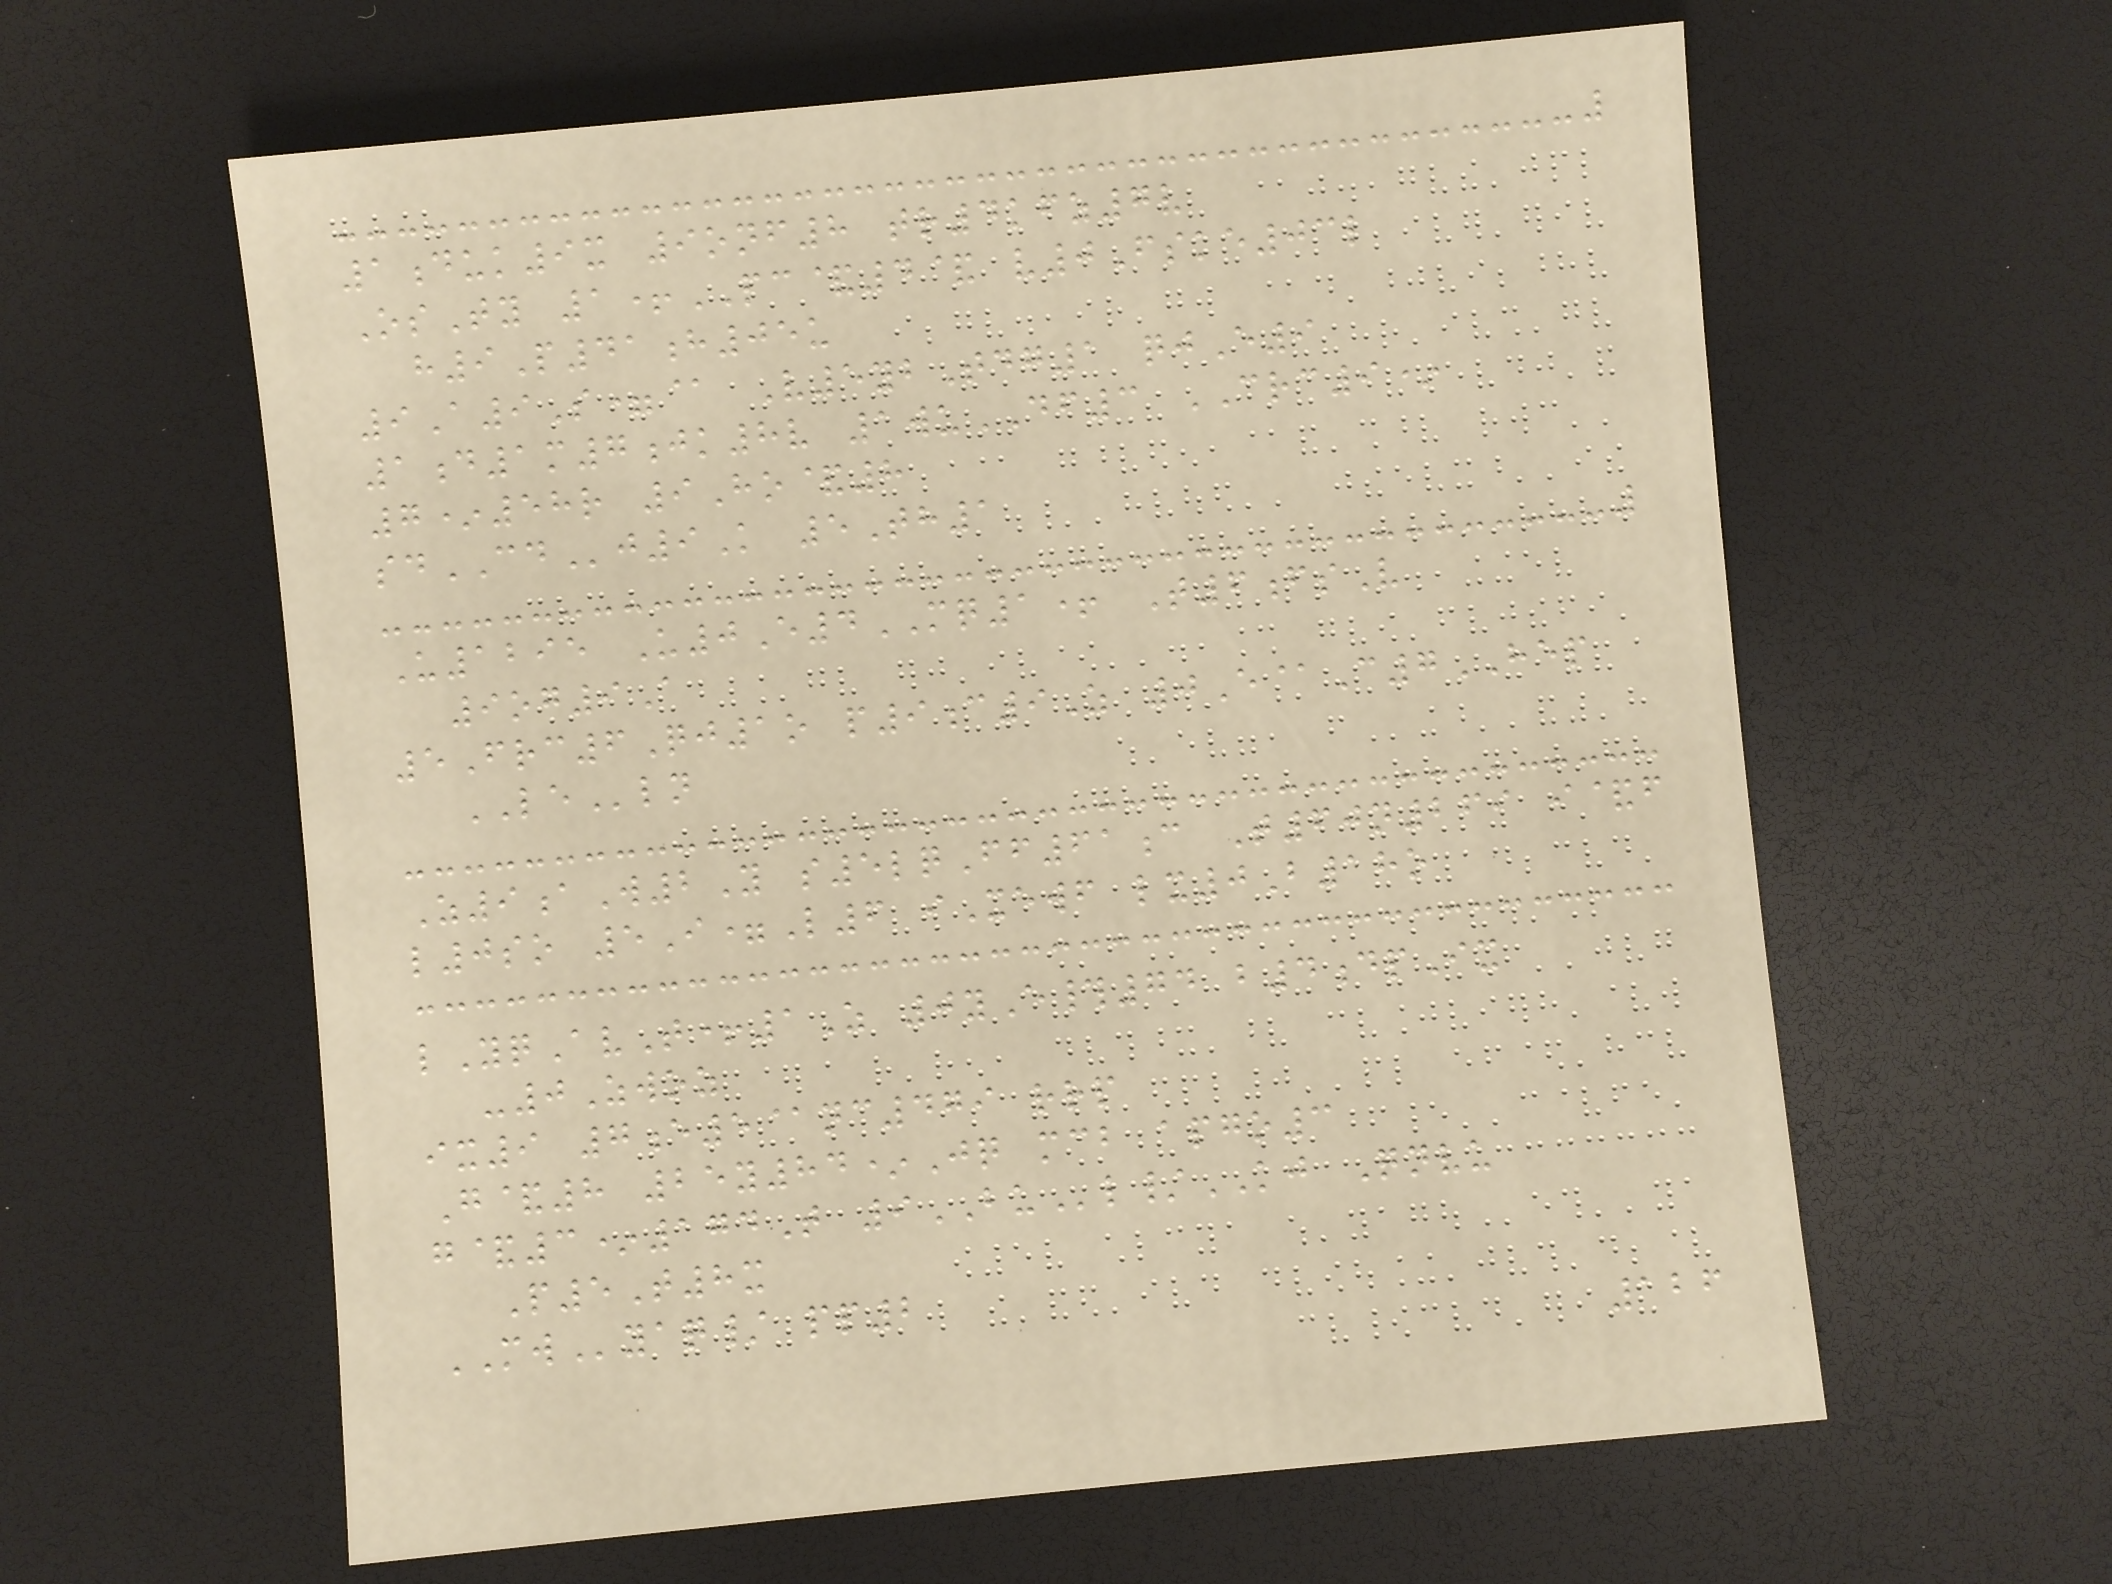1duk9x 9onf8 tr4kfz7v
OsTy 1+PC&4& v0Fske03l
h9P41h05u
9A9S=@ V5ybTdg1 qjE9
1d1m7jk8v 1wuDF3 CRC9*
7*58r 9Ho&8
sdCDj9K 5Th1
U1295 U0E4MQ1+ T6fsV
9og9A
5Frc6Qj1o p9c9Z 0E@C7HEP
LEln
Z9aW2Y s5lqFf61c T60n269 i&f
l0so 5I=L6 iXewf lx0B18o
lYqAvT+1Z 0yE#74 b4dpIx
-0Zwoz
ix9 7e5@nc479 rrp
G&8 25y84*Jq mcb apgo3
g&3*174T 9BUl/KJ Qnvu
P5T8x
MWyaq/ pp2
126
